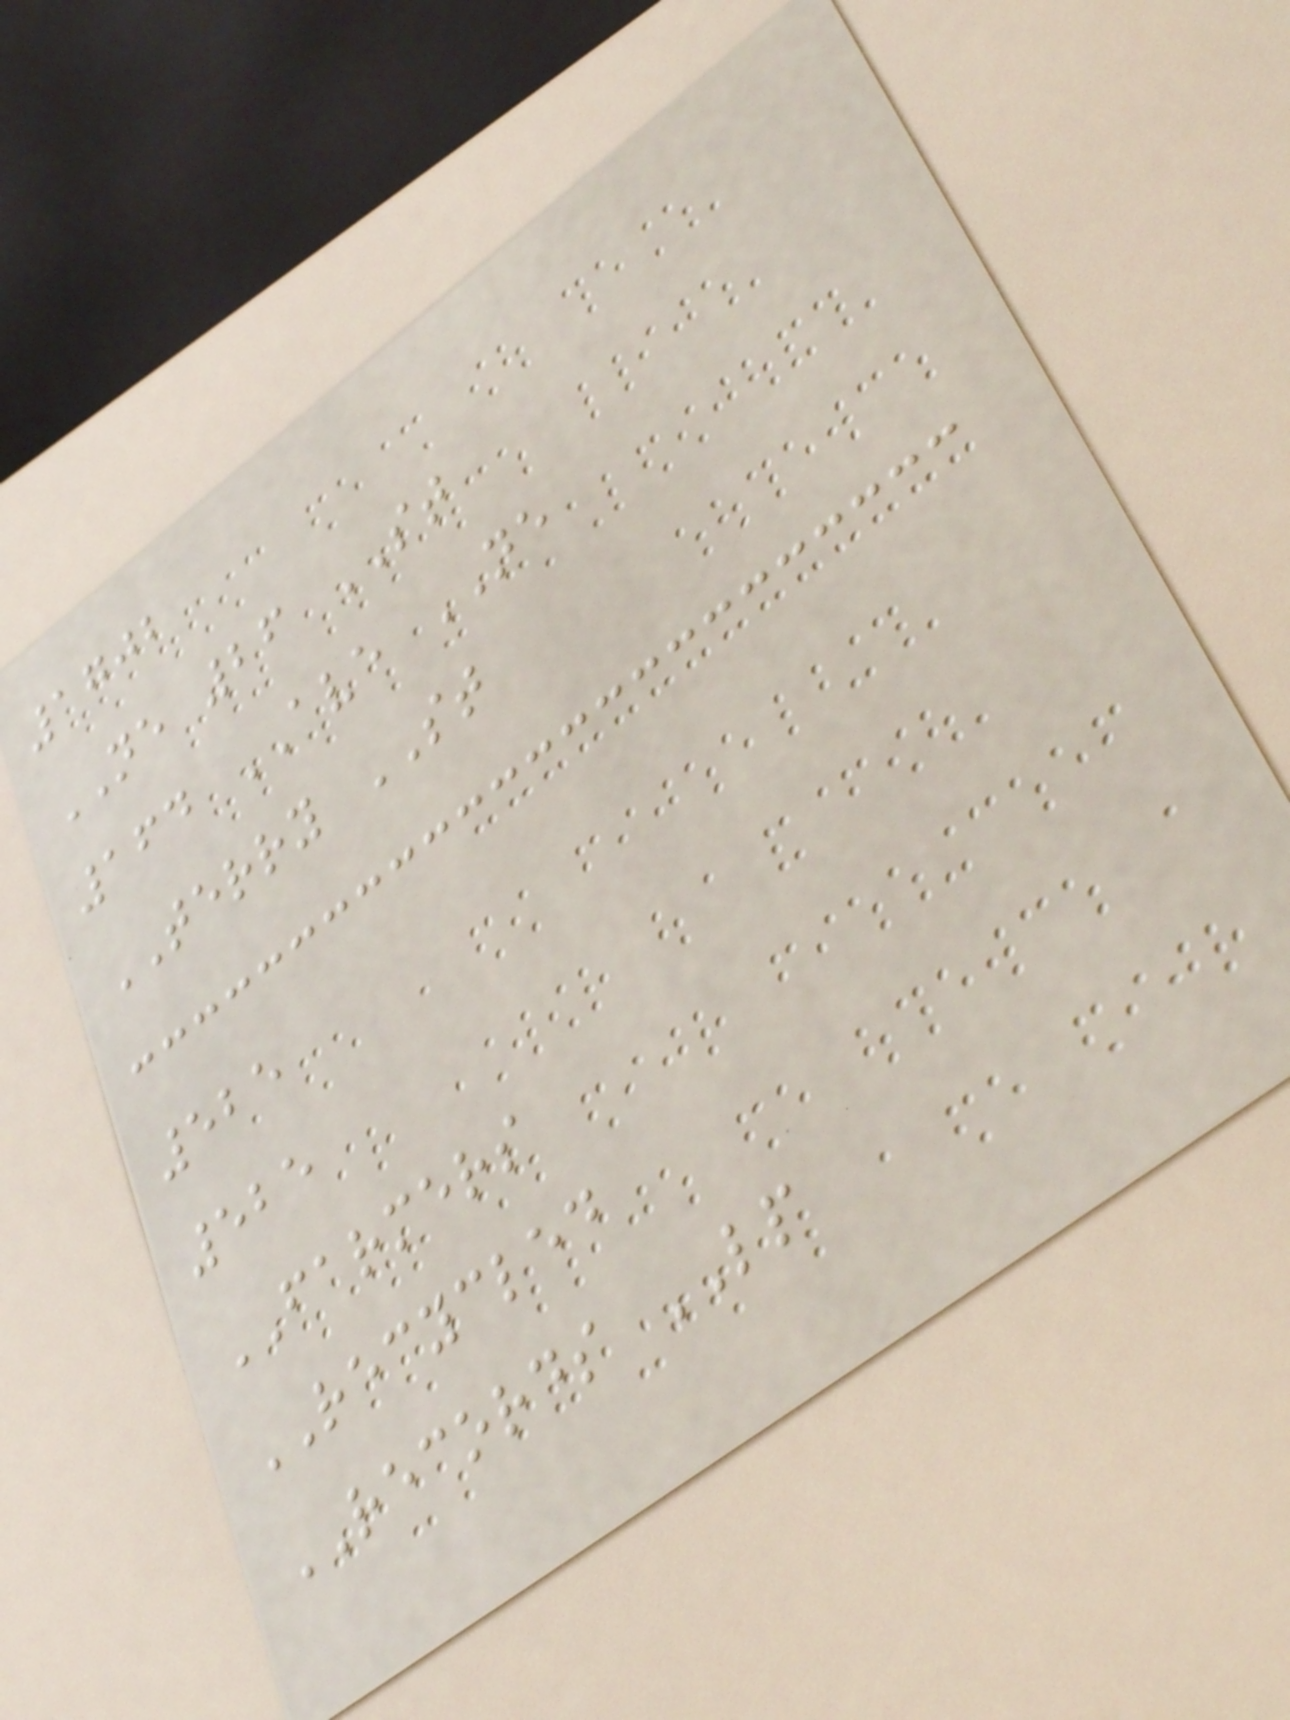1702
NE 26 ST
164 AVE NE
TERRY ST
525
525
FARMERS
RECYCLED
RECORDS LP
